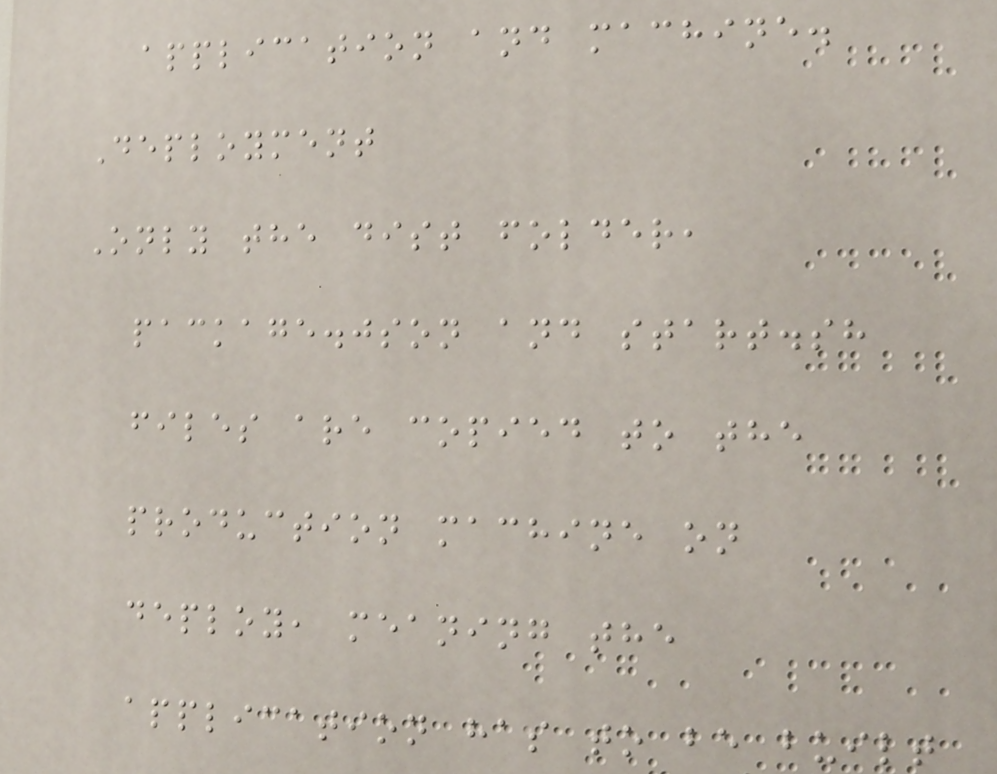application and machine.
Deployment
Only the dist folder,
package.json and start.sh
files are copied to the
production machine on
deploy, meaning the
application has to be built
